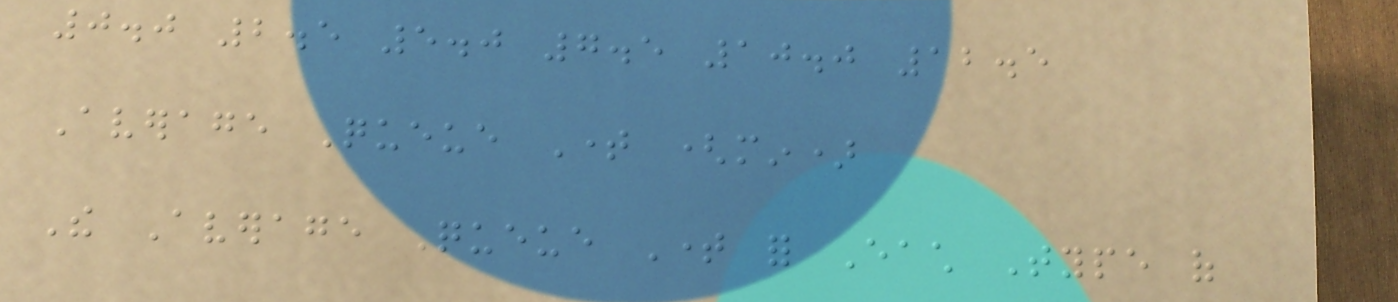0.0 2.5 5.0 7.5 10.0 12.5
Average Queue Time (min)
The Average Queue Time for Each Type of
